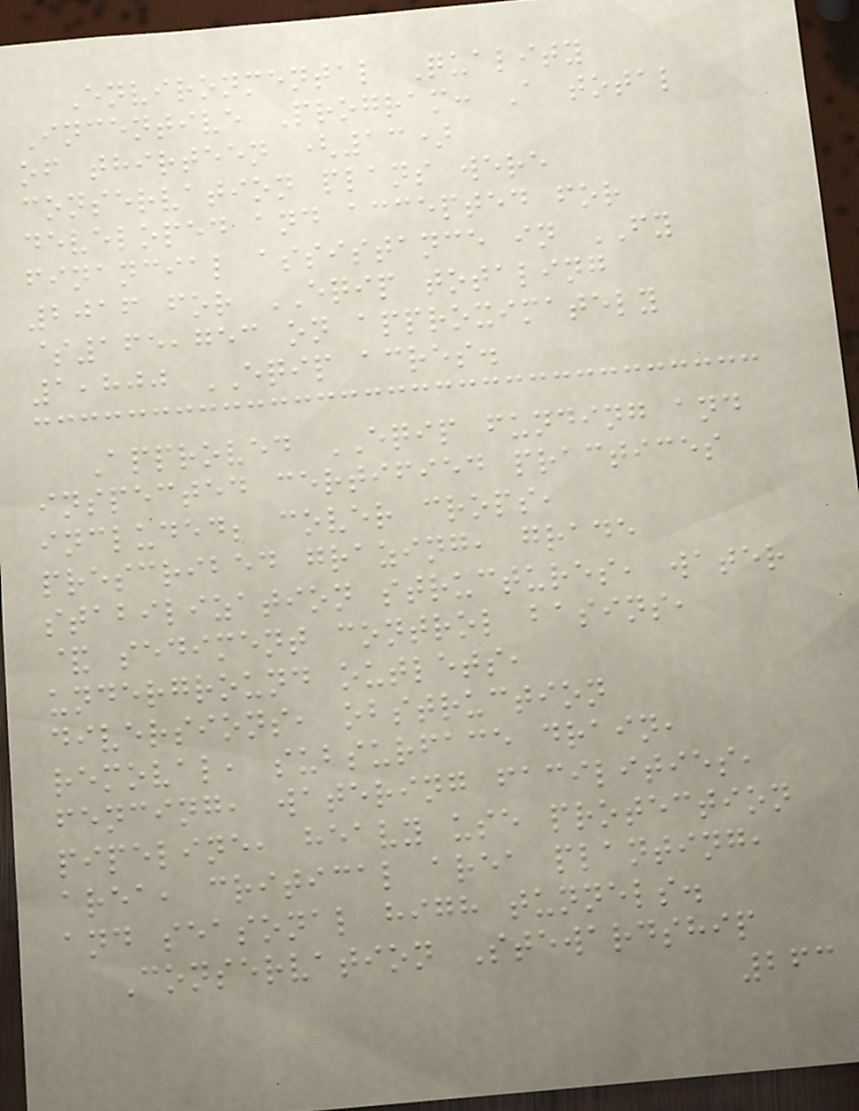Environmental Quality
Incentive Program: A total
of thirteen (13)
conservation plans were
developed and accepted for
financial assistance in FY
2016 for EQIP totaling
$165,753 on approximately
1,800 EQIP acres.
Approved EQIP funding and
inspected certified practices
included; cover crops,
prescribed grazing, grade
stabilization structures, water
& sediment control basins,
underground outlets,
diversions, obstruction
removal, subsurface drain,
fencing, watering facilities,
pipeline, heavy use protection
area, critical area planting,
and seasonal high tunnels.
Conservation Stewardship
263
